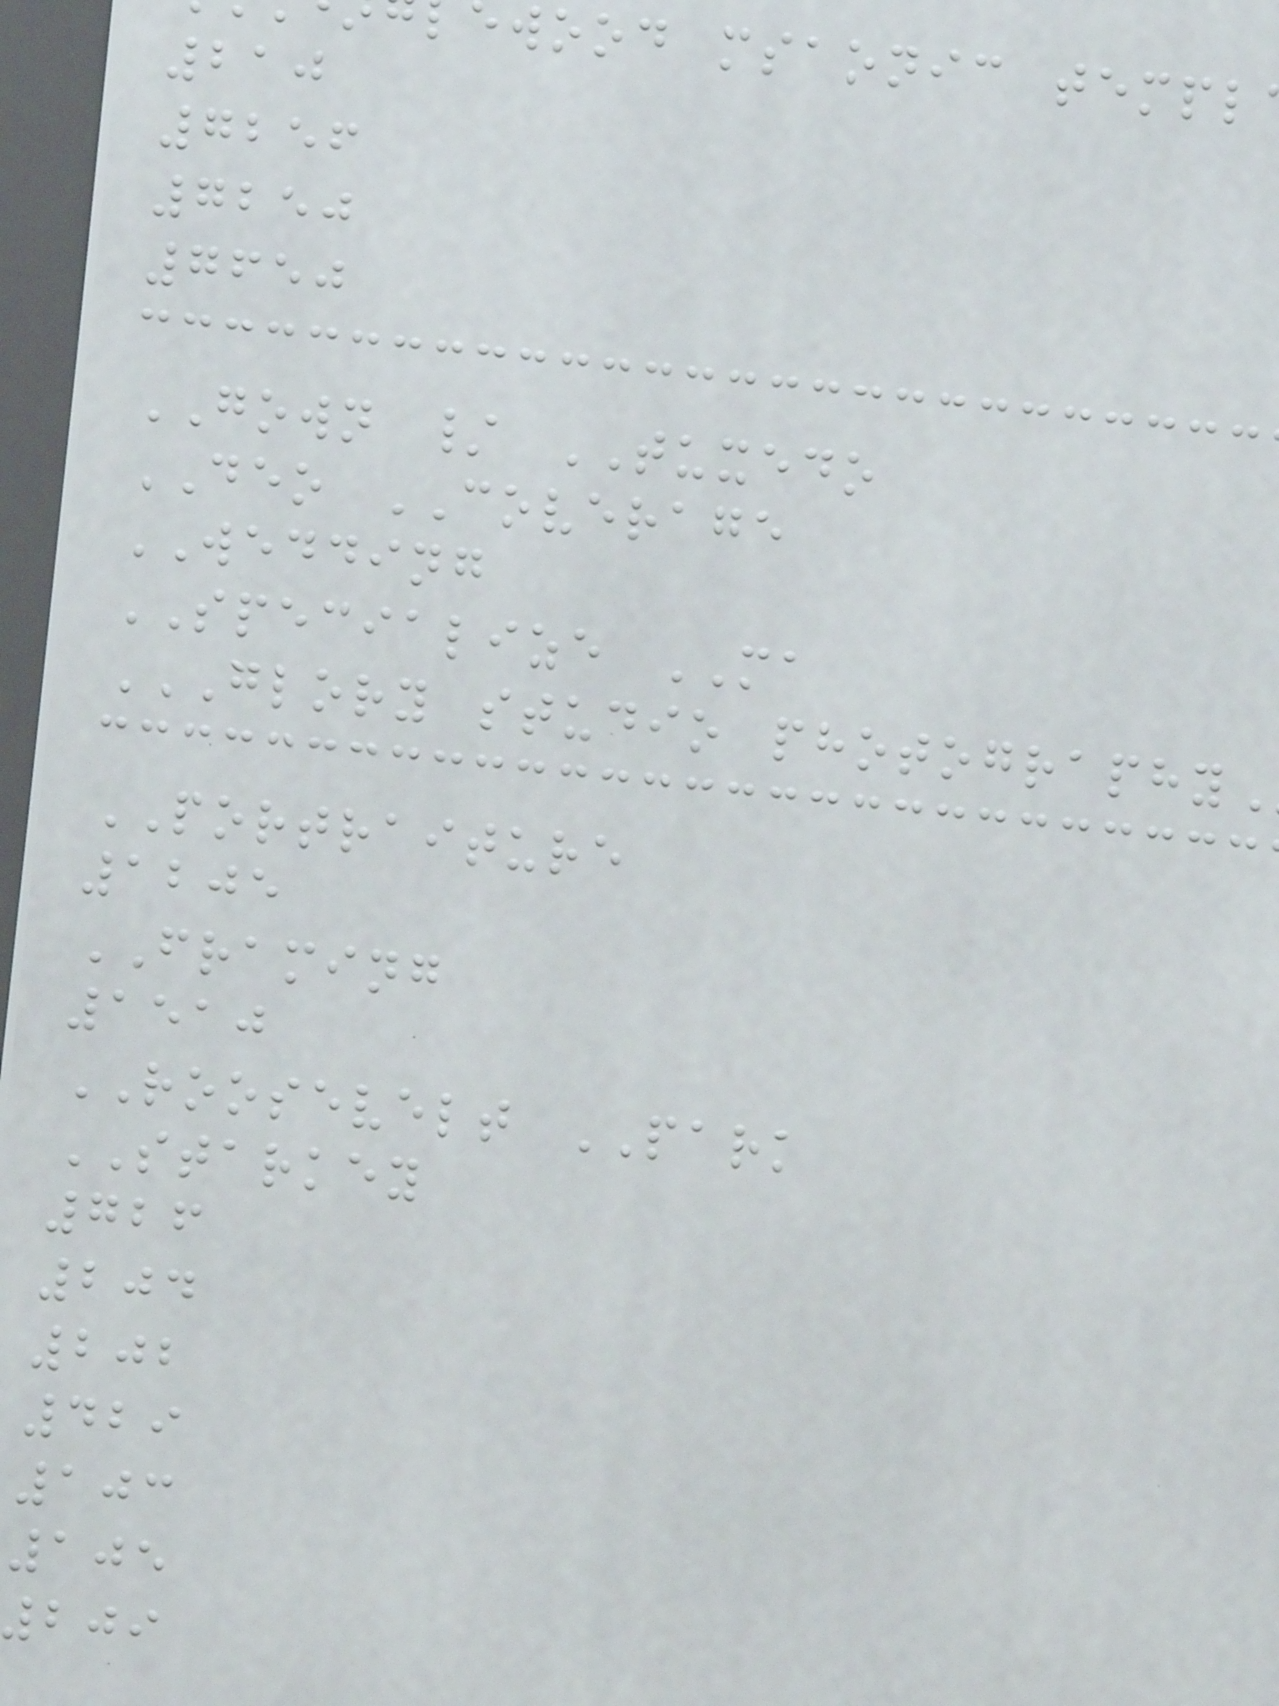wood msaonic
210
7256
7250
7650
GOWN / TUXEDO
DEO COVERAGE
WEDDING
SPECIALIZE MA
PORTRAITURE
1205
FRAMING
1510
ROOSEVELT PARK
STARKEY
726
204
202
429
103
105
209
